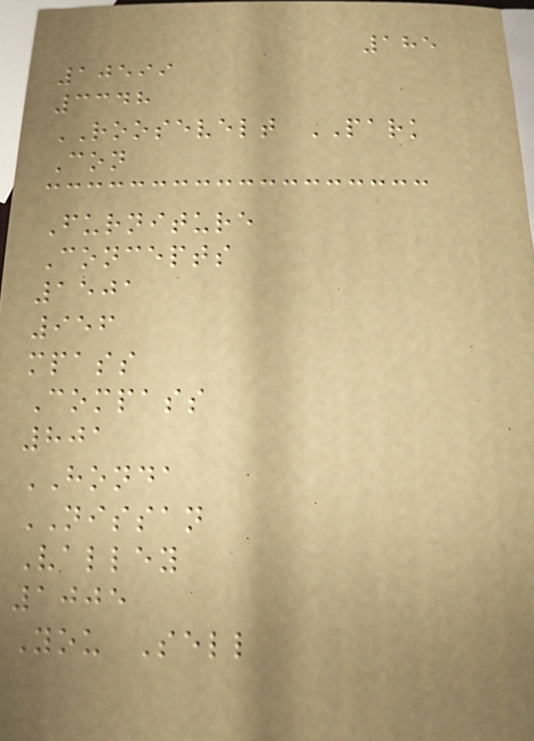185
10599
3348
ROOSEVELT PARK
Con
Furniture
Concepts
1501
956
mpass
Compass
801
HONDA
NISSAN
Valley
1005
You Sell
